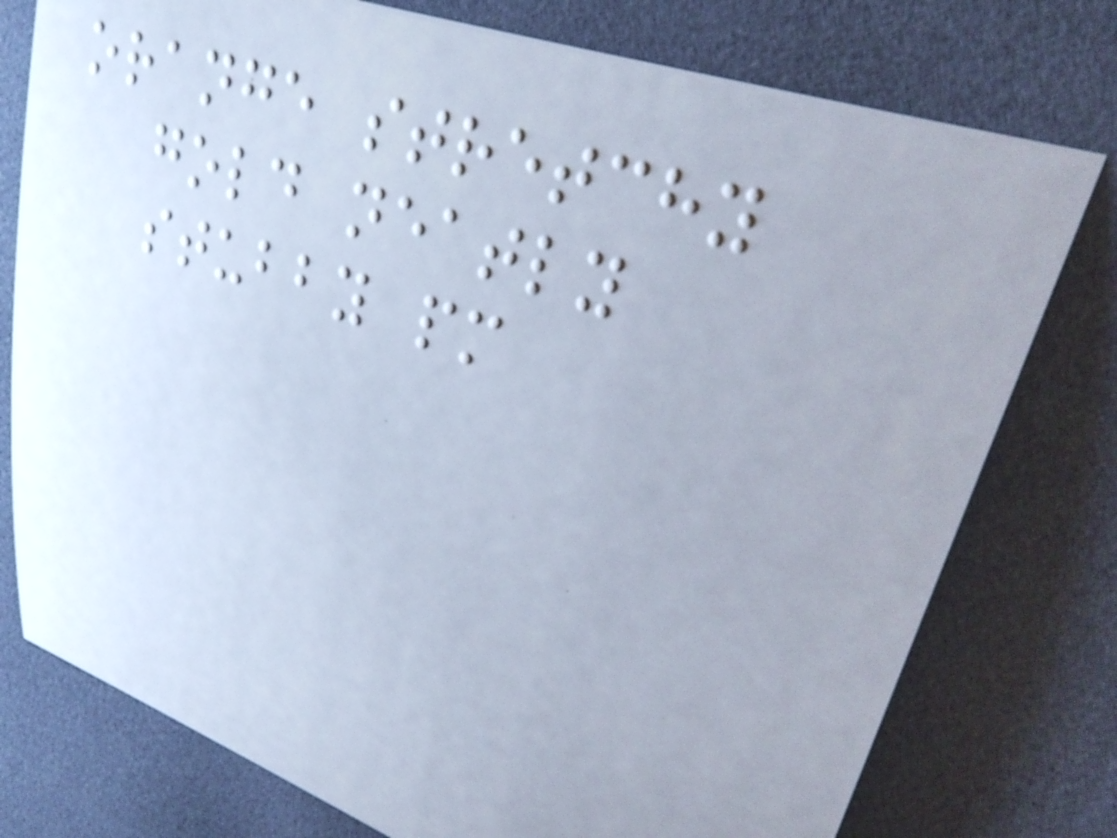orange stretchy
gold neatly
stubby pm
